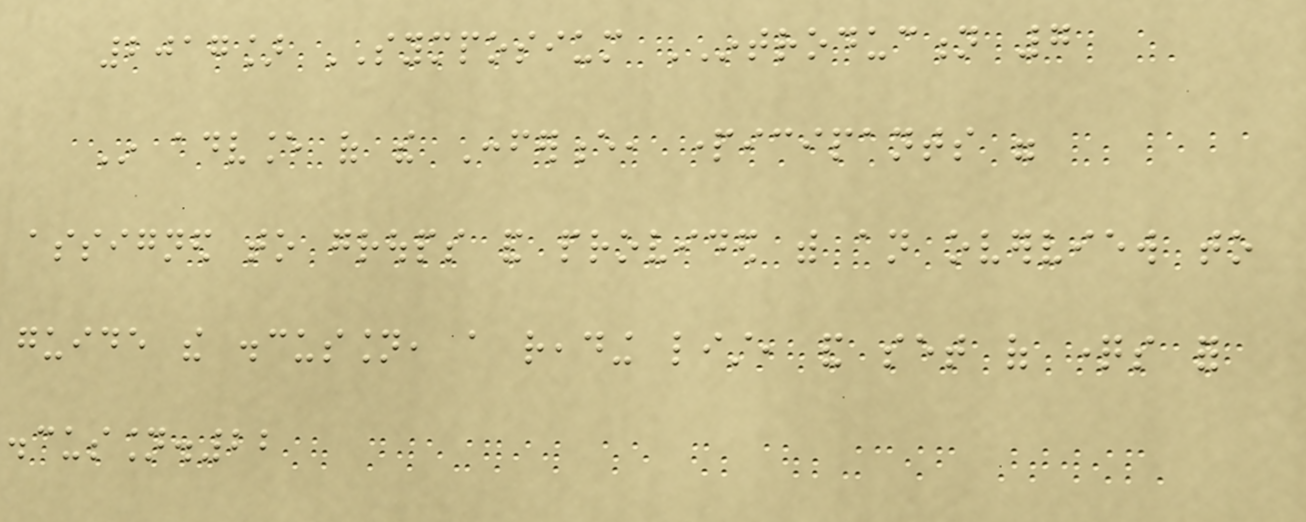2017] SYMPOSIUM INTRODUCTION 7
In advance of the Conference, participants were
assigned to groups and provided with an overview to
guide the discussion, a reading list, and set of questions for
discussion.22
